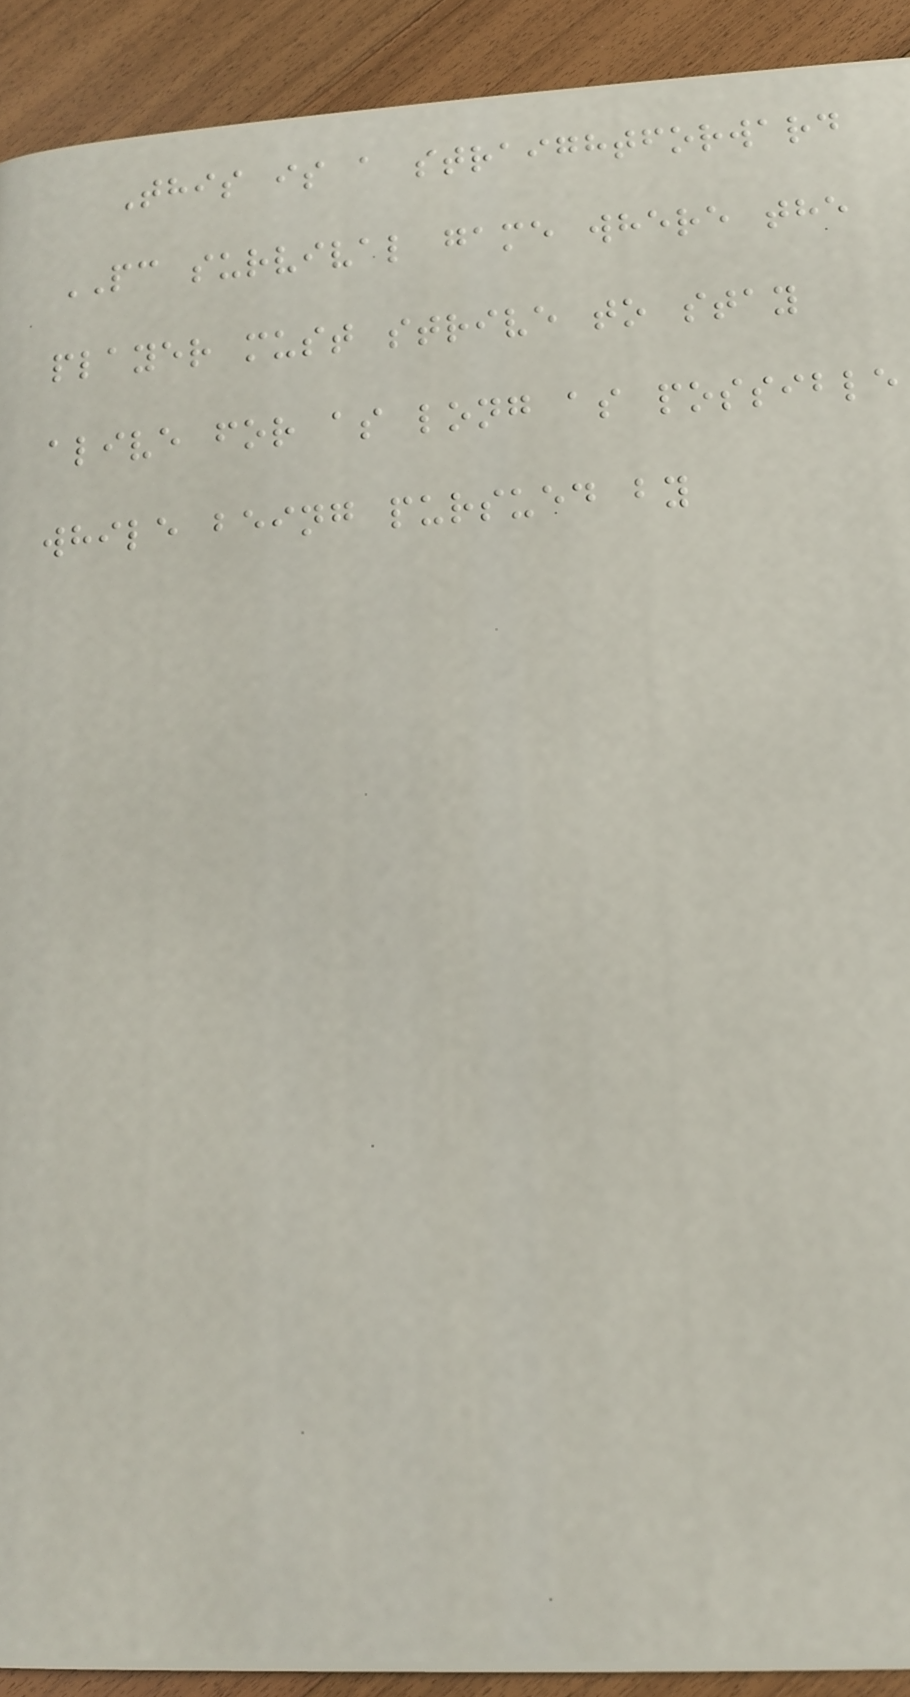This is a straightforward
PC survival game where the
player must strive to stay
alive for as long as possible
while being pursued by
